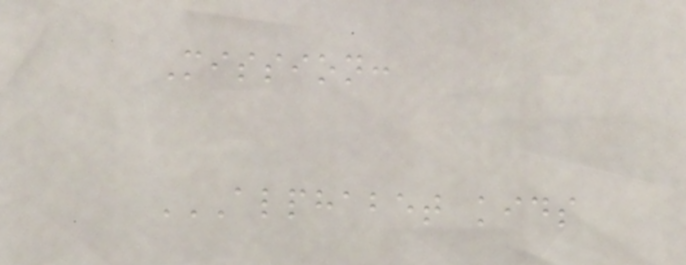Mission:
ALPHABET KIDS
